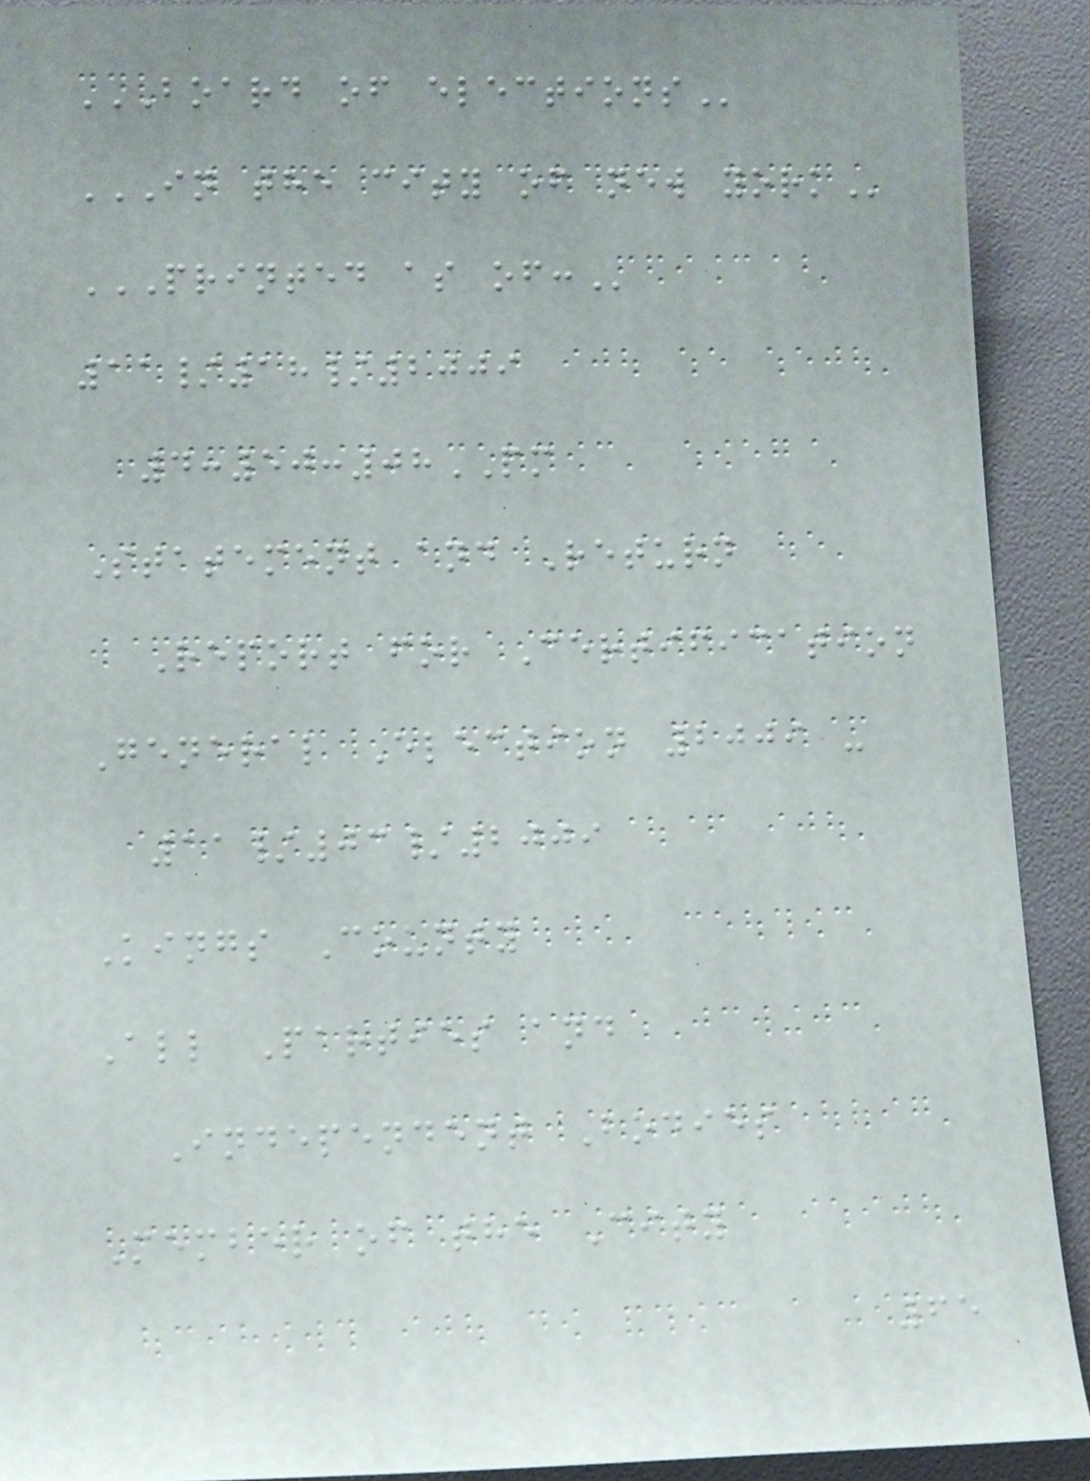BOARD OF ELECTIONS
IN THE CITY OF NEW YORK
PRINTED AS OF:
11/18/2009
4:50:08PM
Statement and Return
Report for Certification
General Election 2009 -
11/03/2009
Kings County
All Parties and
Independent Bodies
Member of the City
65
